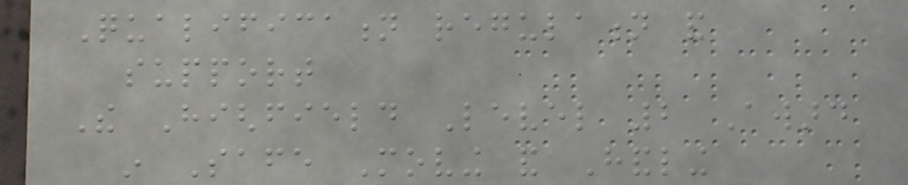Qualification regulation and
support
The Highfield Level 2 Award
in Safe Moving and Handling
